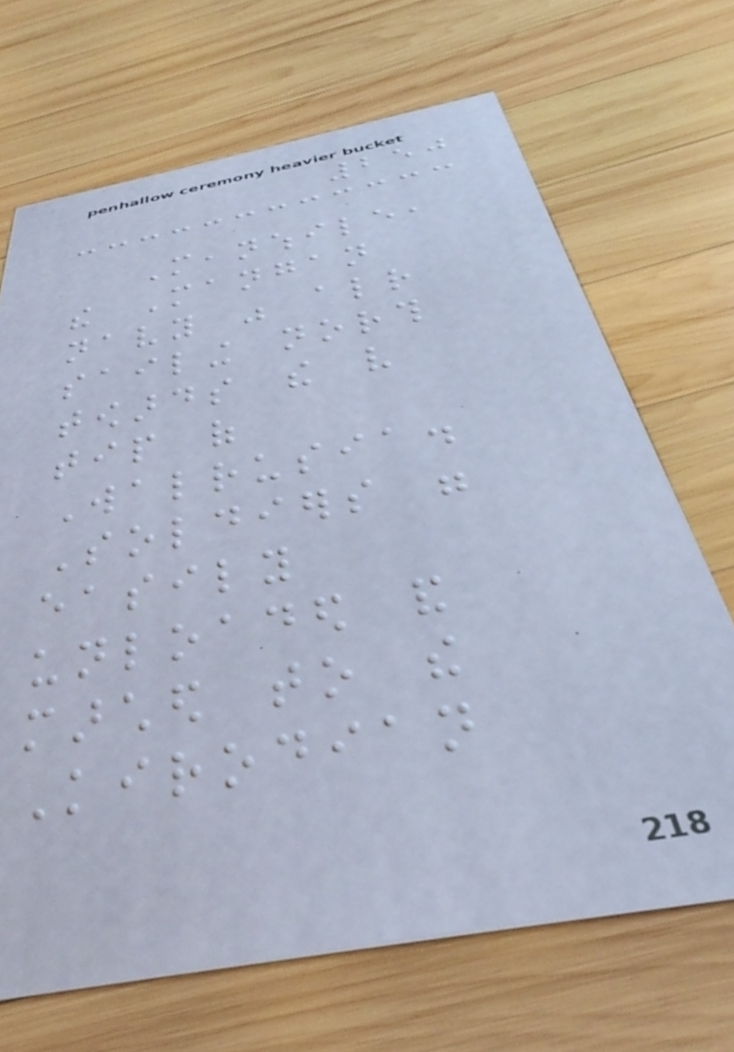250
Meanwhile,
the Mangan
navy was already
sailing north
towards the very
tip of
Walrusia.
Soldiers were
easily
unloaded and
marched to the
Kirodian
